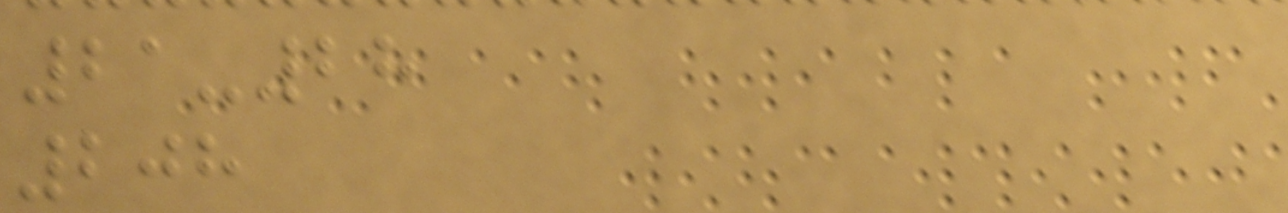21-28
208
